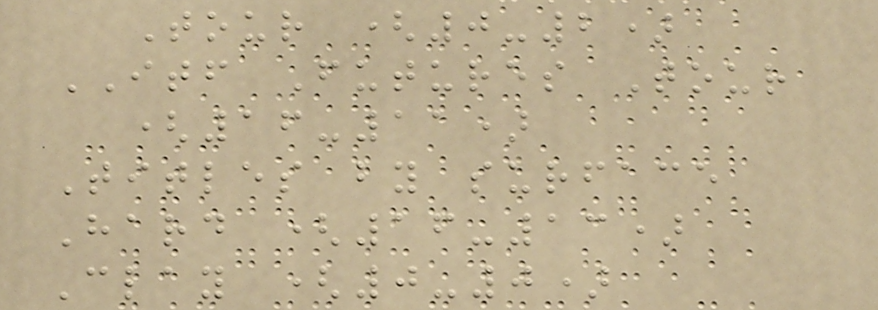Tour (0-2)
ITF Futures Tour
(16-11)
Titles by surface
Hard (16-13)
Clay (0-0)
